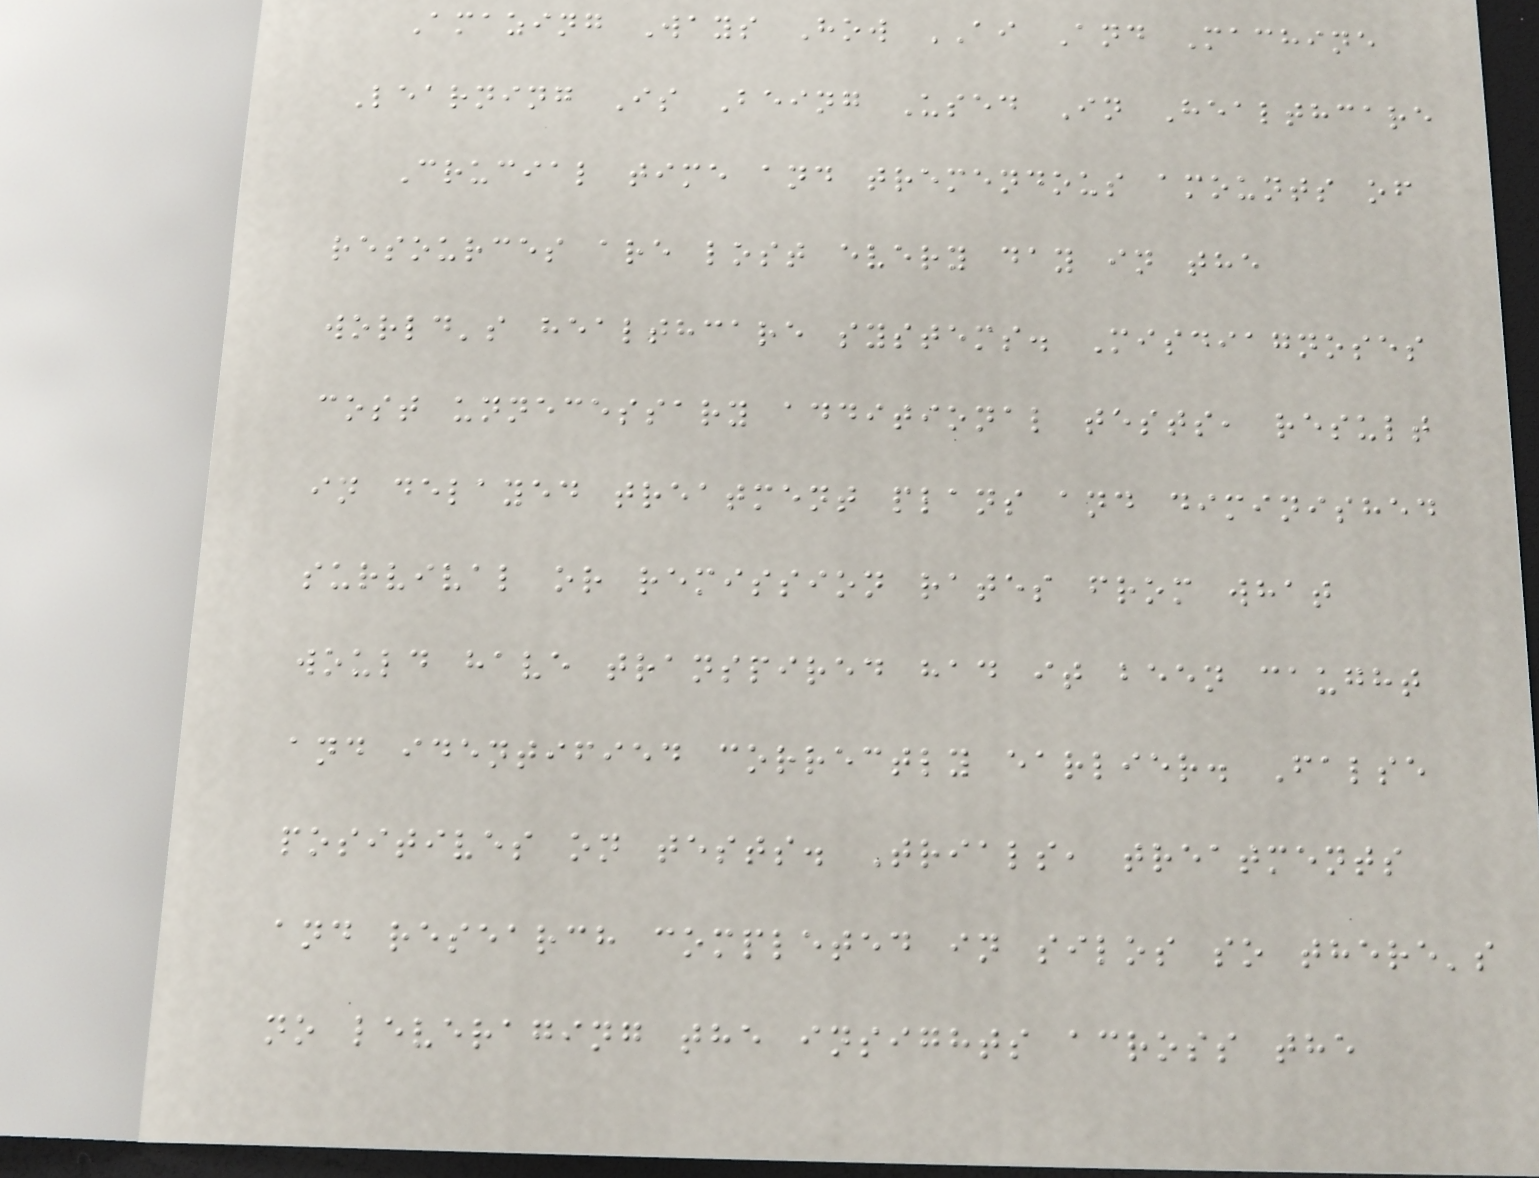Amazing Ways How AI And Machine
Learning Is Being Used In Healthcare
Crucial time and tremendous amounts of
resources are lost every day in the
world's healthcare systems. Misdiagnoses
cost unnecessary additional tests, result
in delayed treatment plans and diminished
survival or remission rates from what
would have transpired had it been caught
and identified correctly earlier. False
positives on tests. Trials, treatments
and research completed in silos so there's
no leveraging the insights across the
